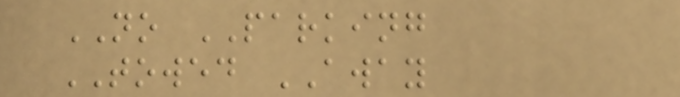NO PARKING
TOWED AWAY
